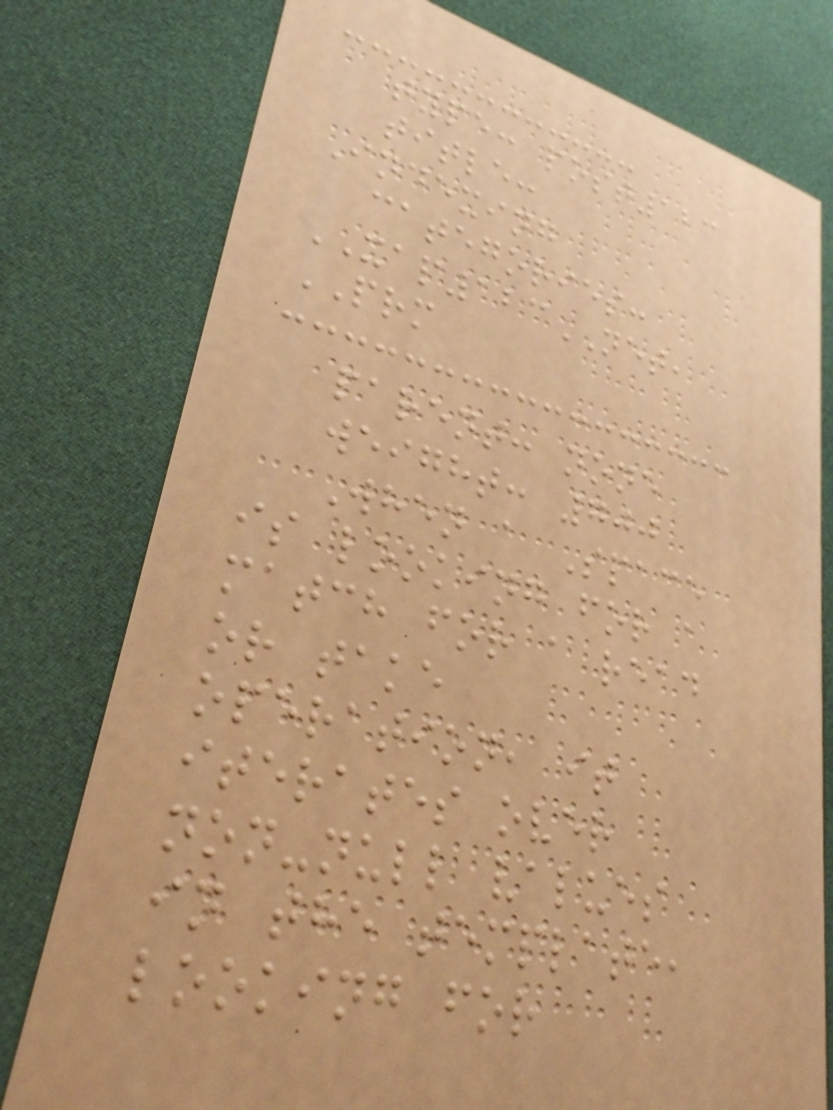type: post123
title:
Indexing
categories:
XAP123NET,
PRM
parent: none
weight: 700
When a Space
is looking for a
match for a read
or take
operation, it
iterates over
non-null values
in the template,
looking for
